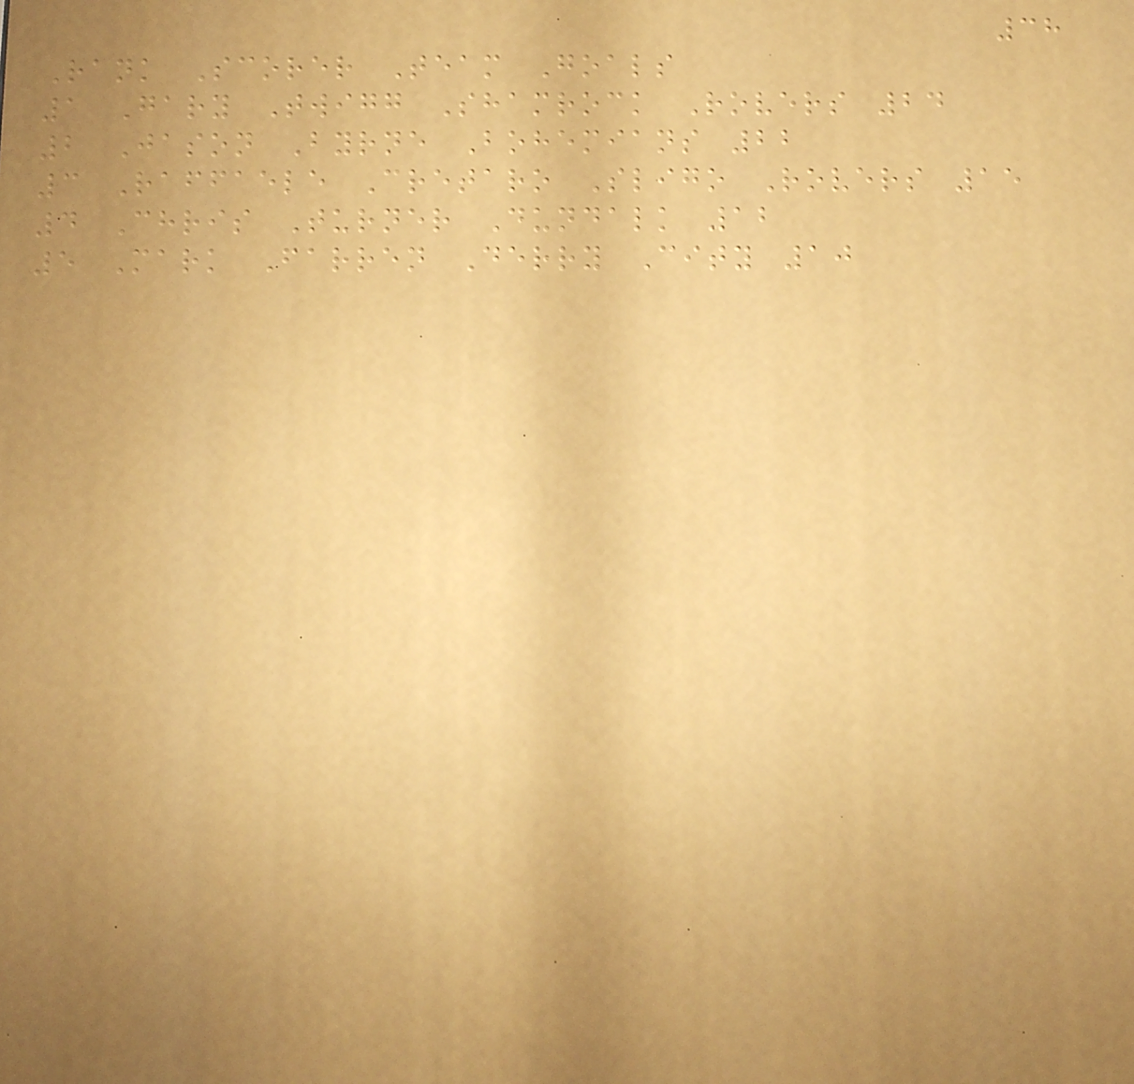38
Rank Scorer Team Goals
1 Gary Twigg Shamrock Rovers 24
2 Jason Byrne Bohemians 22
3 Raffaele Cretaro Sligo Rovers 15
4 Chris Turner Dundalk 12
5 Mark Farren Derry City 10
